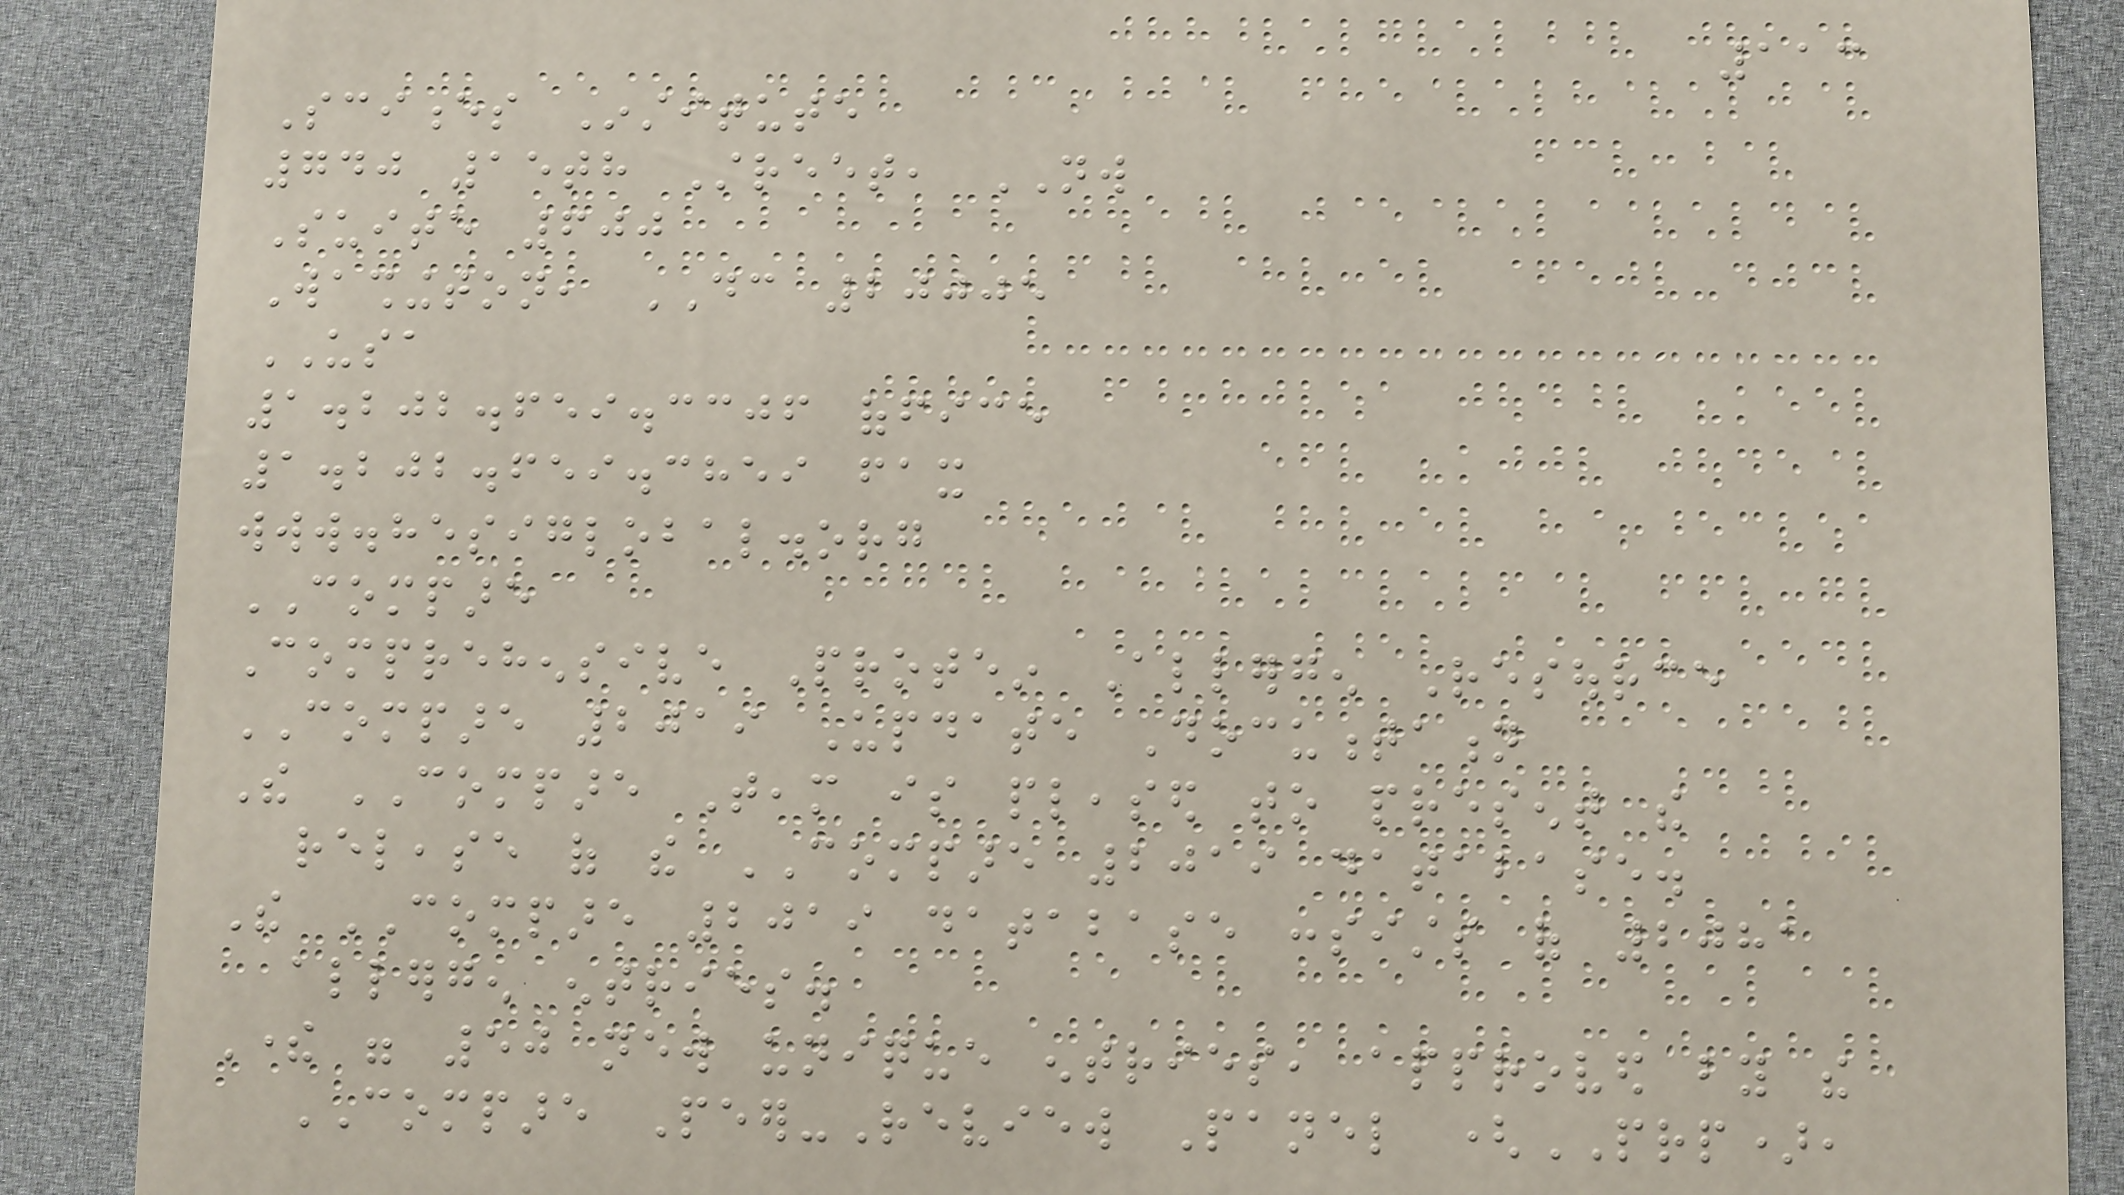113
Sciences Institute
740 15th Street, NW
Suite 600
Washington, DC 20005
USA
1.202.659.3306 office
1.202.659.3859 fax
www.hesiglobal.org
COMPARE
Comprehensive Protein Allergen Resource
COMPARE 2019 Update Documentation
The COMPARE Team is pleased to present the
release of the COMPARE 2019 database.
The COMPARE 2019 database consists of 2081
allergen entries.
There were 50 new unique entries, approved by the
COMPARE Peer-Review Panel (PRP),
